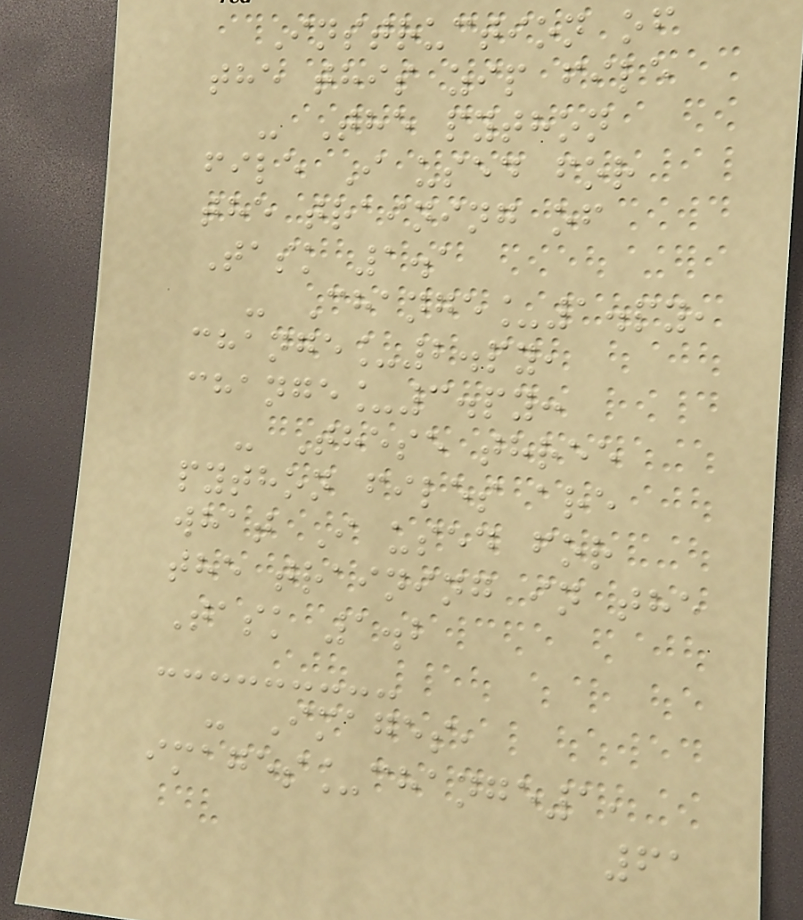Instruction of
the this zip file
- The python
file I used for
the training of
Task 1.1
- Change_1.py,
change_2.py,
change_3.py:
- These three
python files are
what I used for
the training in the
Task 1.2
- Images,
images_change1,
61
